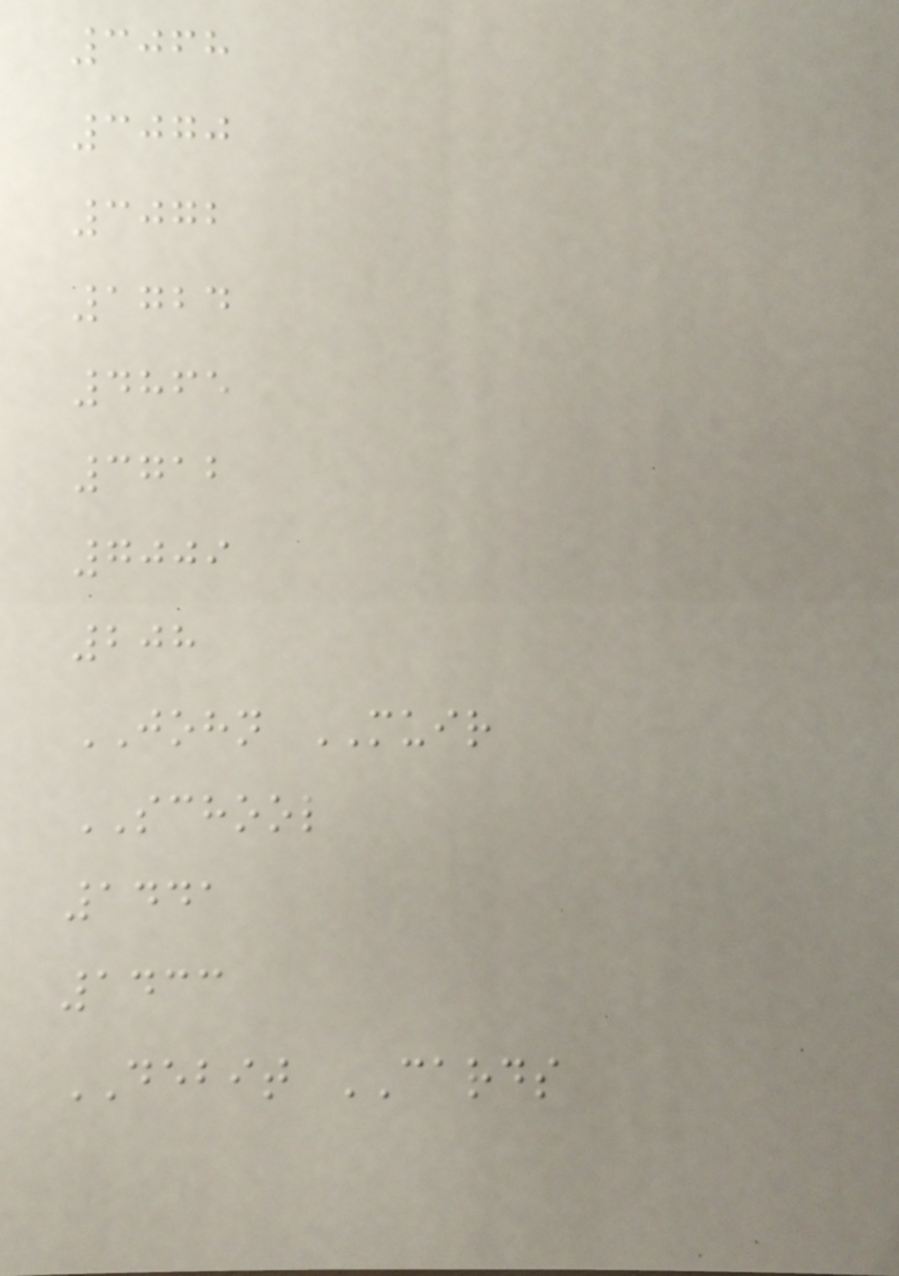3068
3070
3072
1724
4865
3712
7009
208
JOHN MUIR
SCHOOL
1441
1433
DEBIT CARDS
